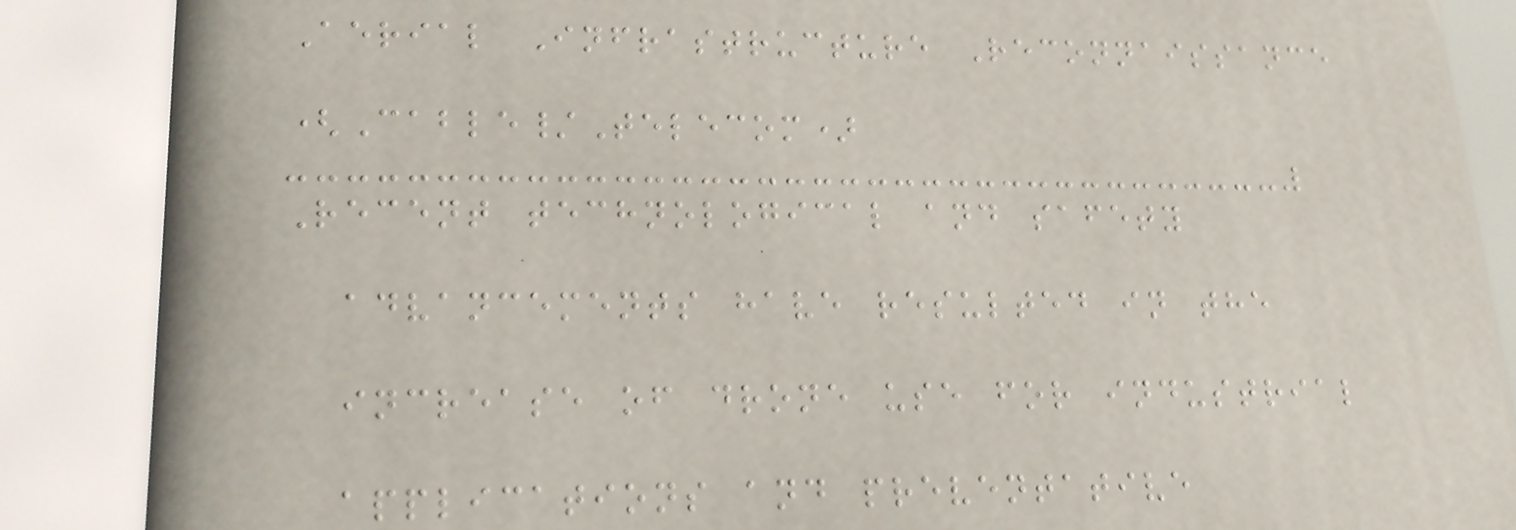Aerial Infrastructure Reconnaissance
(Cable/Telecom)
Recent technological and safety
advancements have resulted in the
increase of drone use for industrial
applications and preventative
